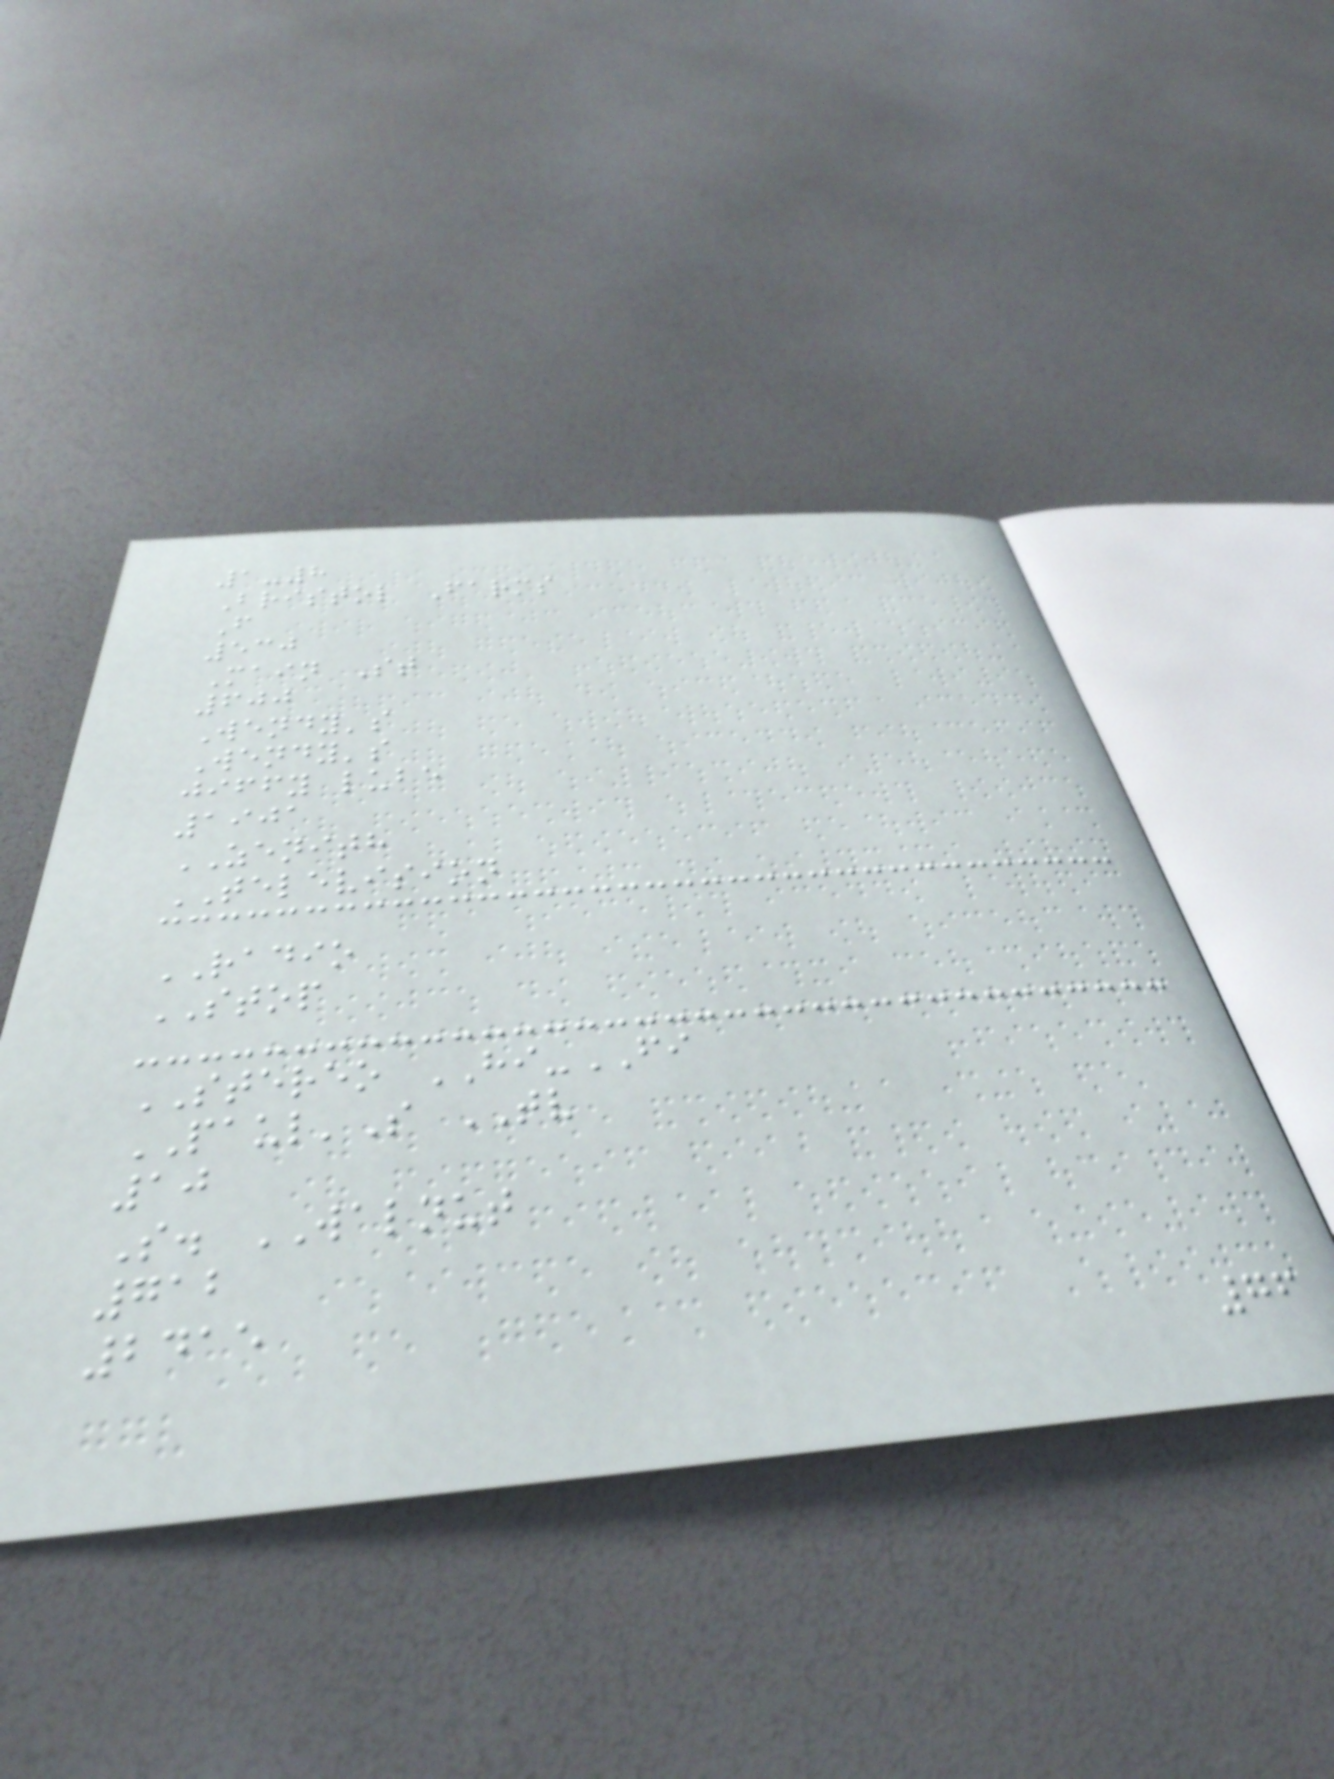1-8
Bristol Farms
F
530
Main St
600
Wendy's
Wendy's
jiffy lube
1901
ZENITH
TELEVISION
RADIO
STOP
STEREO HI-FI
PAUL'S TV
10
S. WALNUT
712
2415
76
